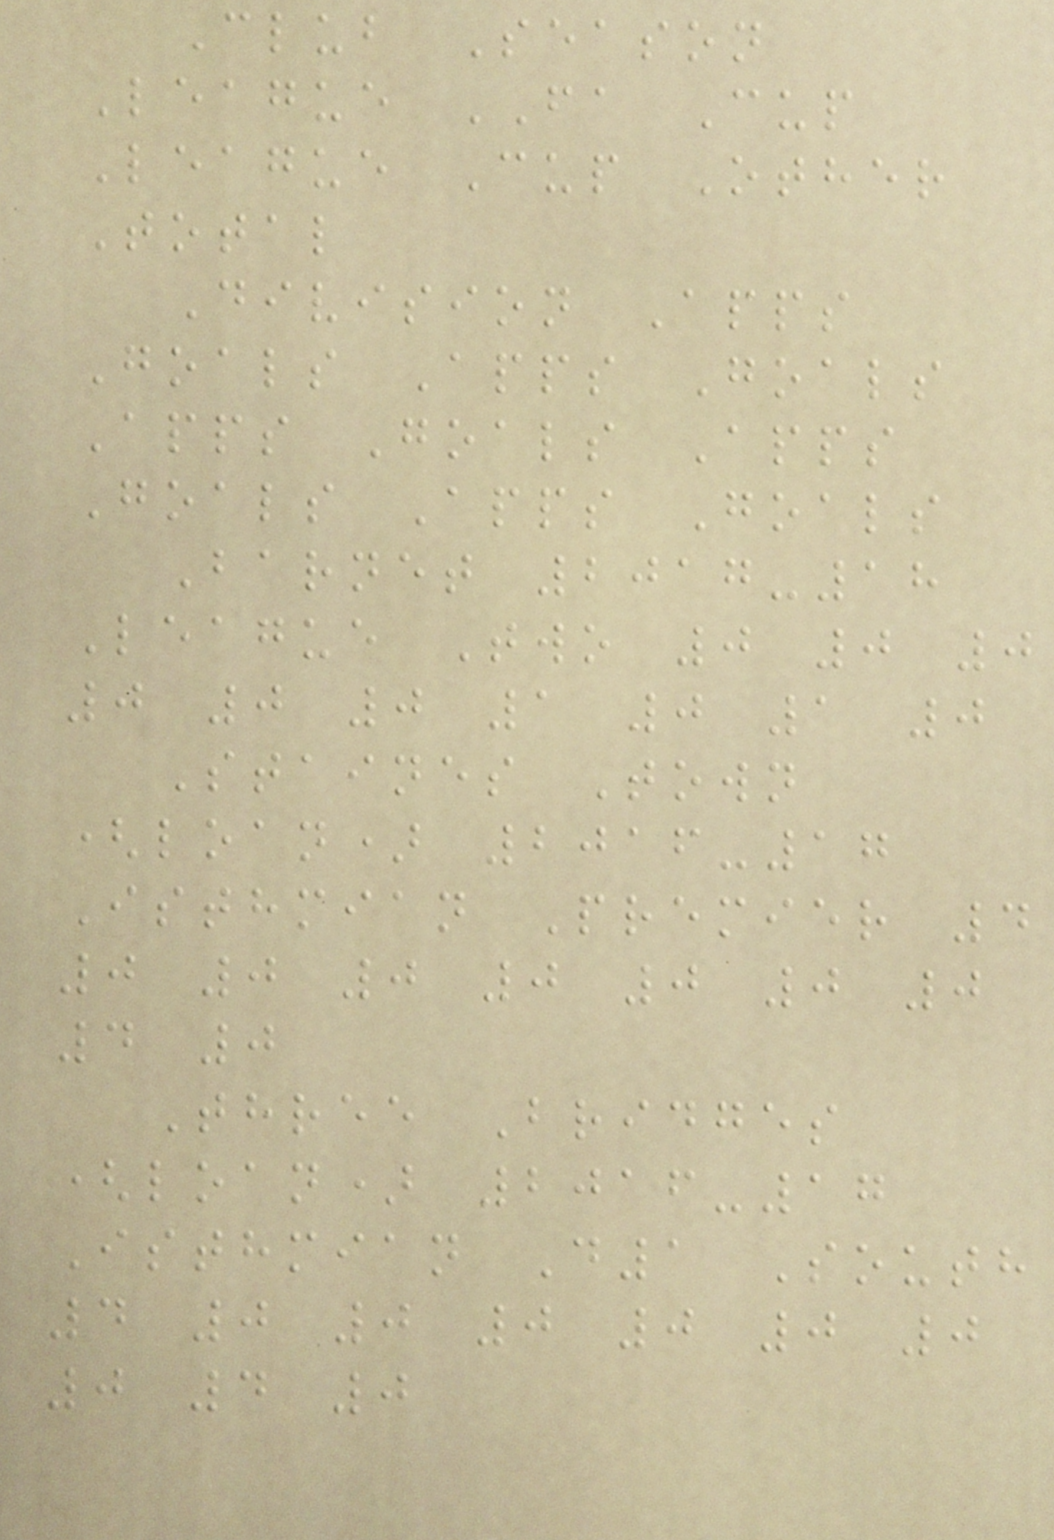Club Season
League FA Cup
League Cup Other
Total
Division Apps
Goals Apps Goals
Apps Goals Apps
Goals Apps Goals
Barnet 2017-18
League Two 0 0 0
0 0 0 1 0 1 0
Staines Town
(loan) 2016-17
Isthmian Premier 4
0 0 0 0 0 0 0
4 0
Three Bridges
(loan) 2016-17
Isthmian D1 South
4 0 0 0 0 0 0
0 4 0
